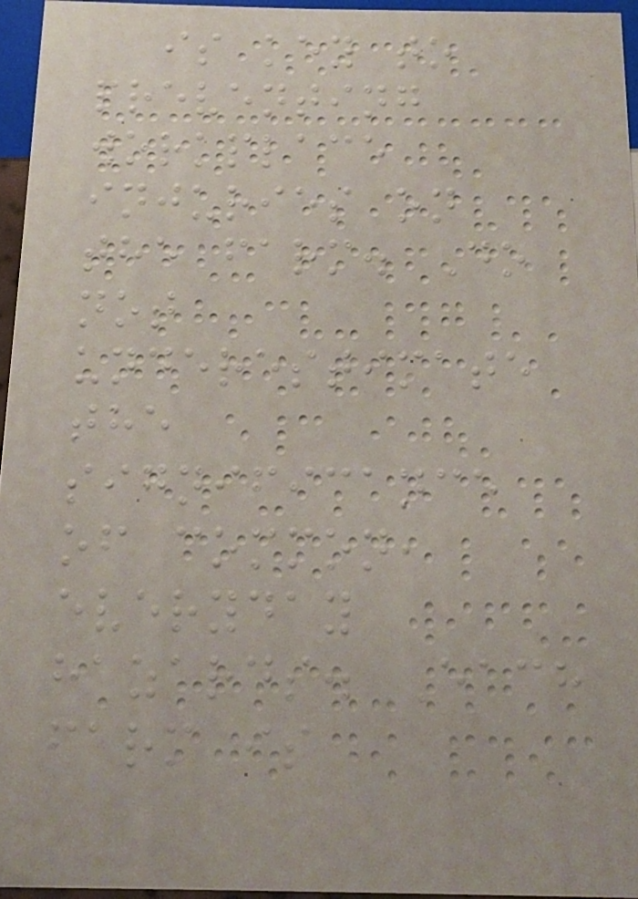is key to
preventing
workplace
injuries on
the farm. Do
not
underestimate
the
significance
of common,
everyday
hazards. Each
farm is
